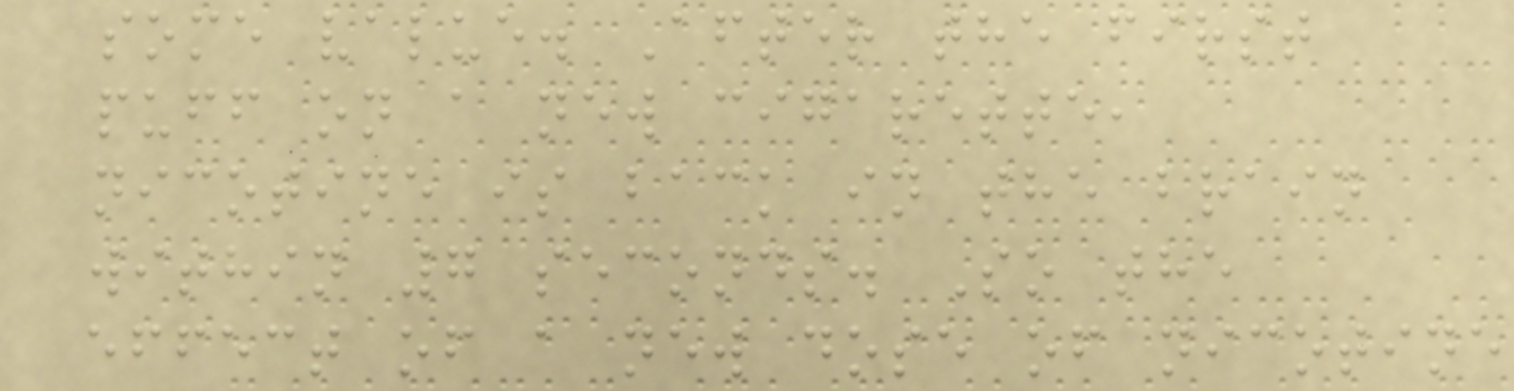some value. After the first
puff on a new cigarette,
nicotine is back in the brain
within 7 seconds. So the
effect of a new dose of nicotine
